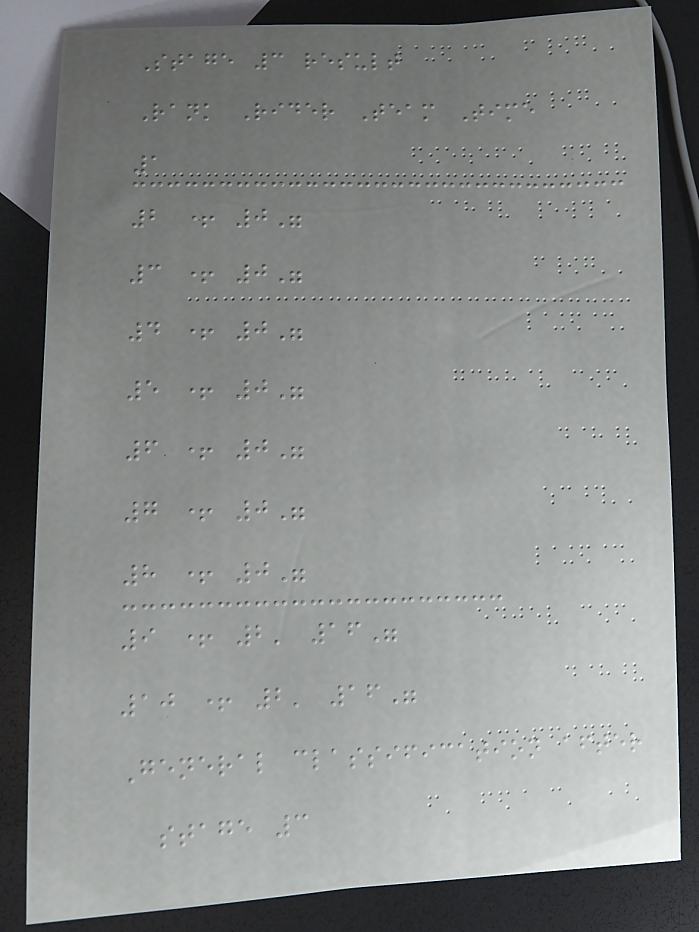Stage 3 result
Rank Rider Team Time
1
2 + 0"
3 + 0"
4 + 0"
5 + 0"
6 + 0"
7 + 0"
8 + 0"
9 + 2' 16"
10 + 2' 16"
General classification after
stage 3
